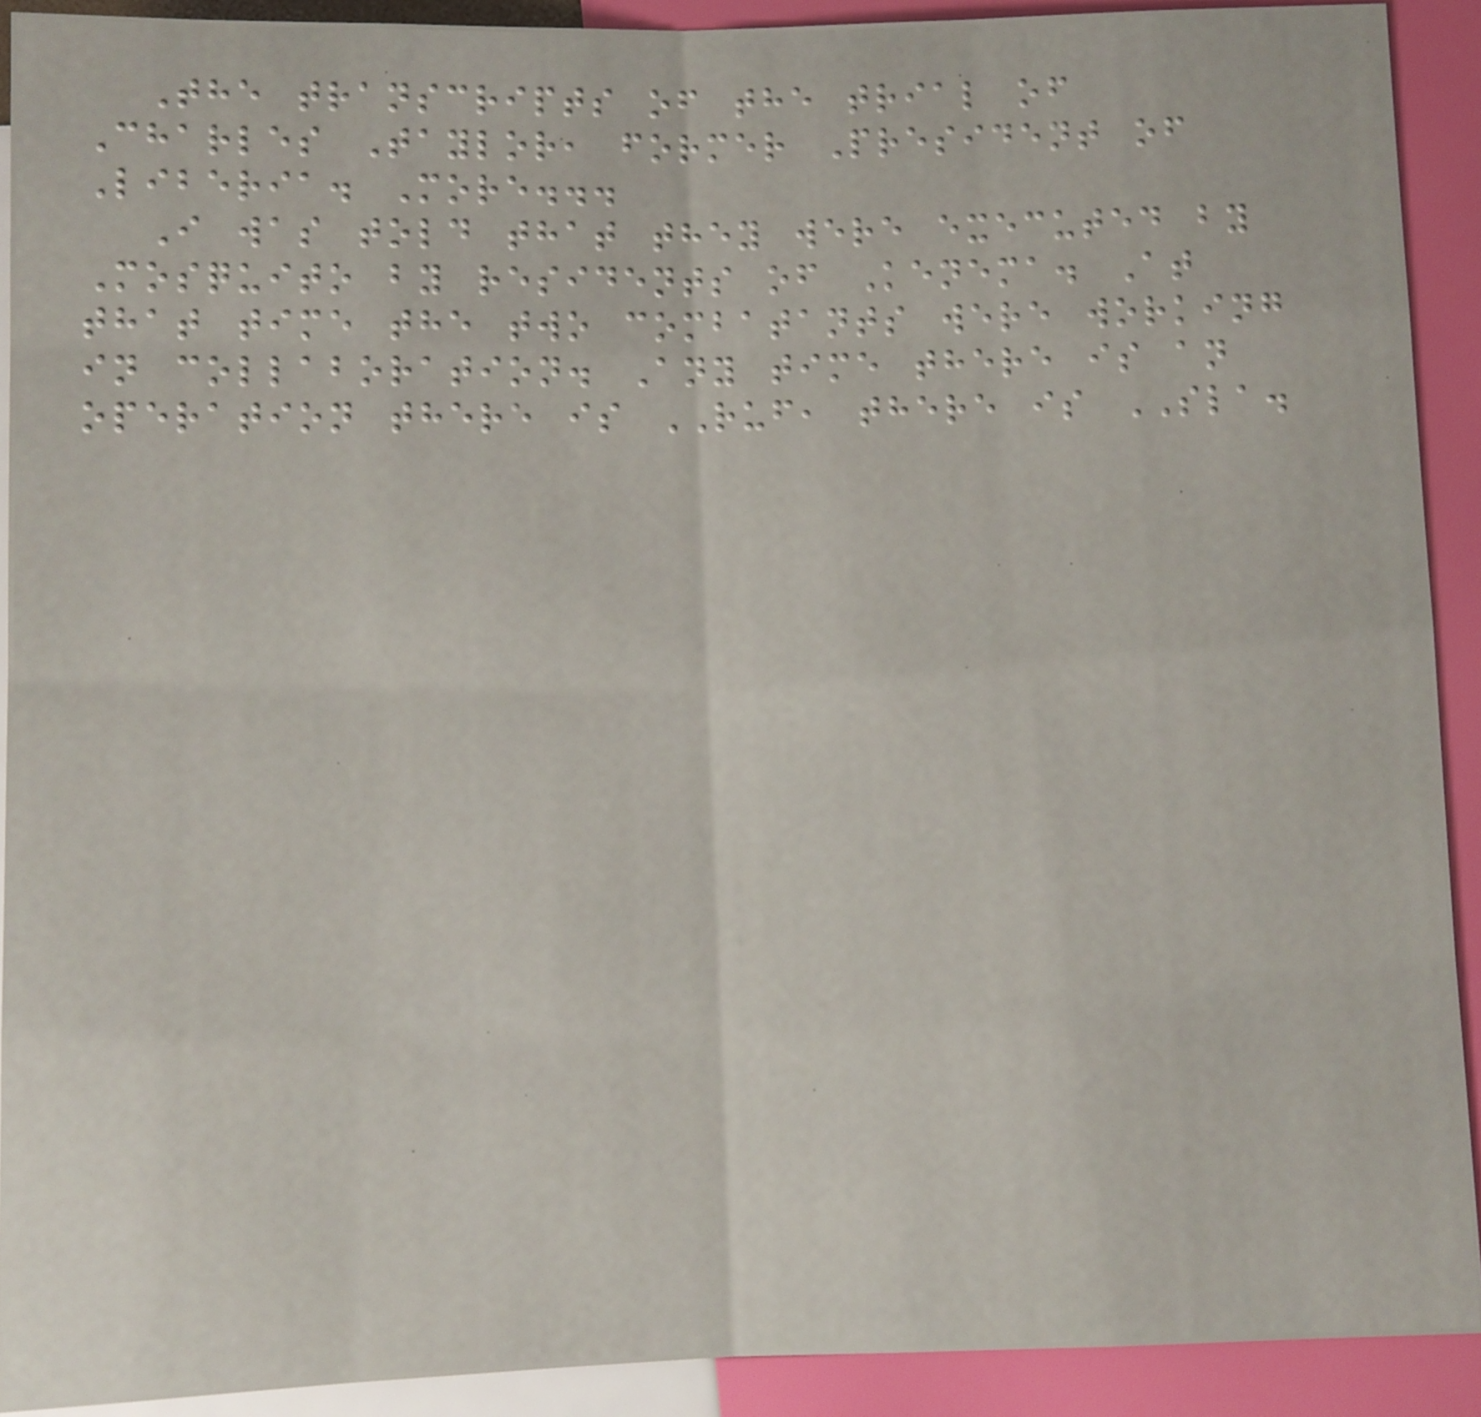The transcripts of the trial of
Charles Taylor, former President of
Liberia. More...
I was told that they were executed by
Mosquito by residents of Kenema. At
that time the two combatants were working
in collaboration. Any time there is an
operation there is RUF, there is SLA.
